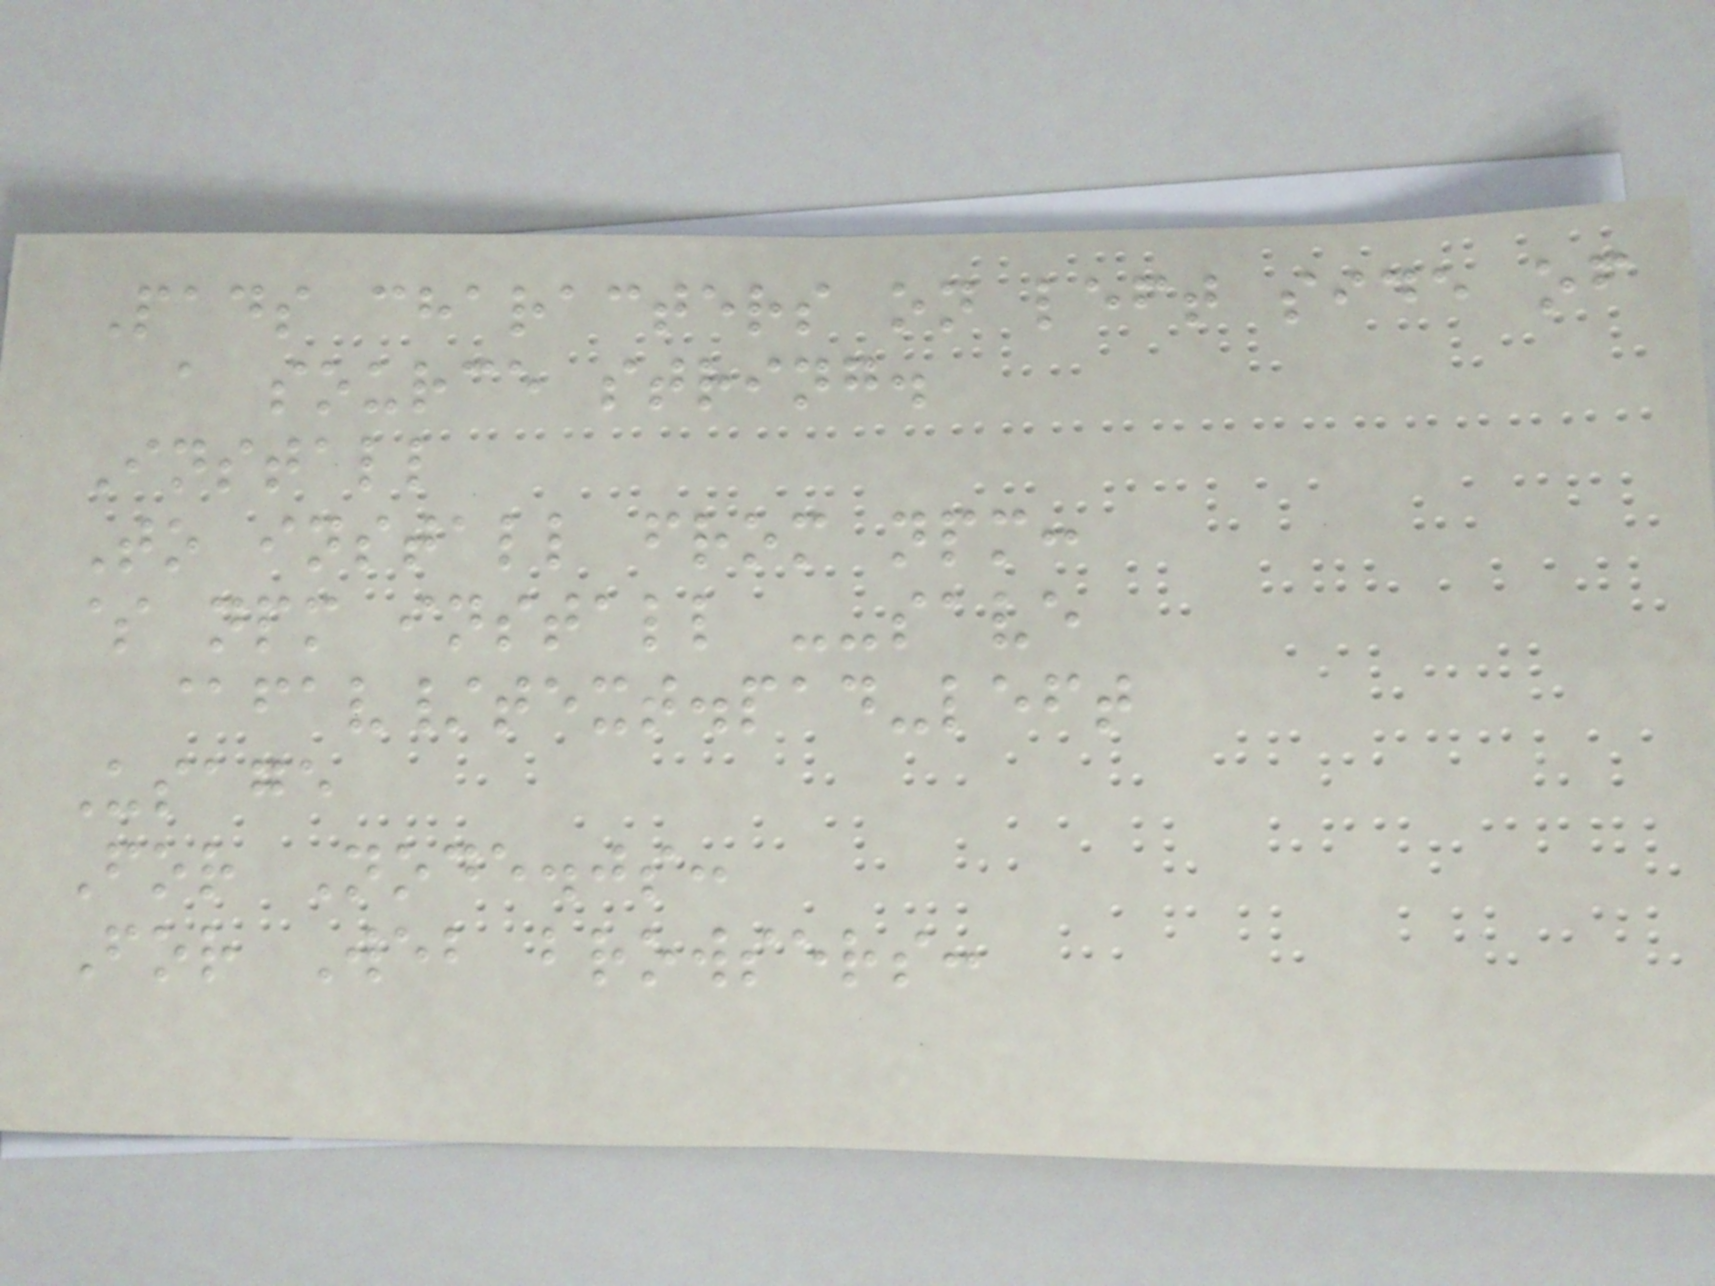Pads characters on left side of
a source string.
Install
To install from npm:
$ npm install --save
@fav/text.pad-left
Usage
For Node.js:
For Web browsers:
